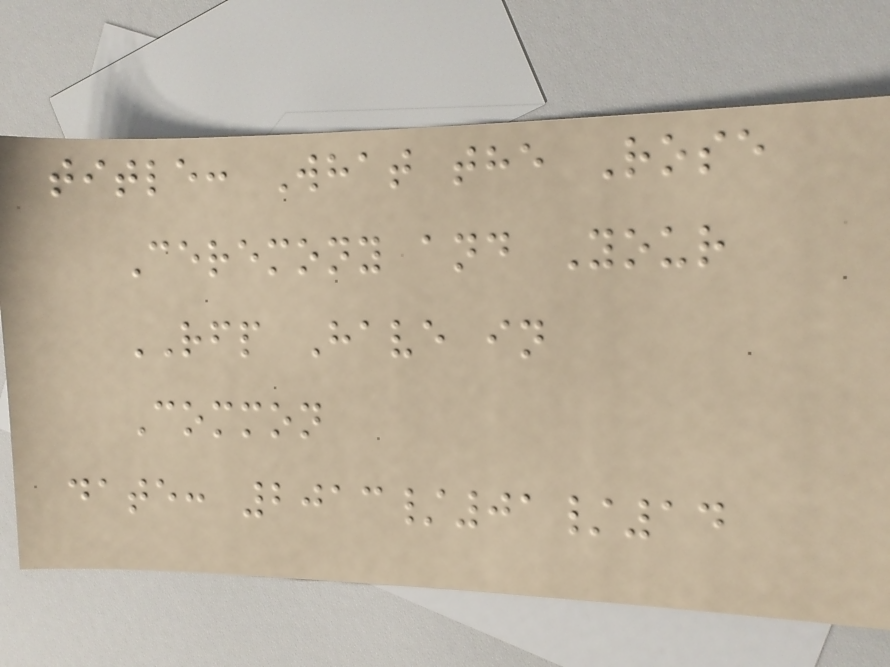title: What the Rose
Ceremony and Your
RFP Have in
Common
date: 2013/01/14
